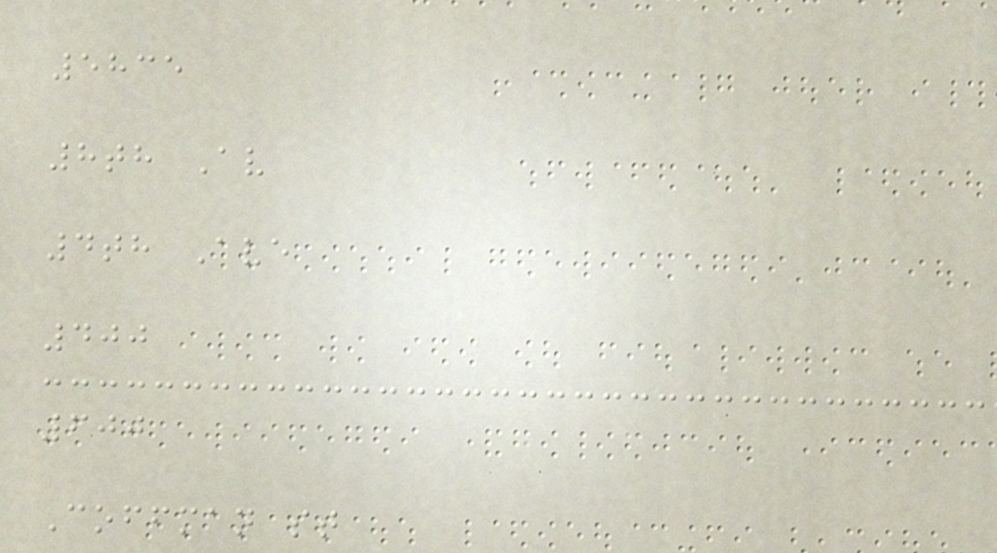5835
8th Av
4th Ave
400
600
Coffman st
